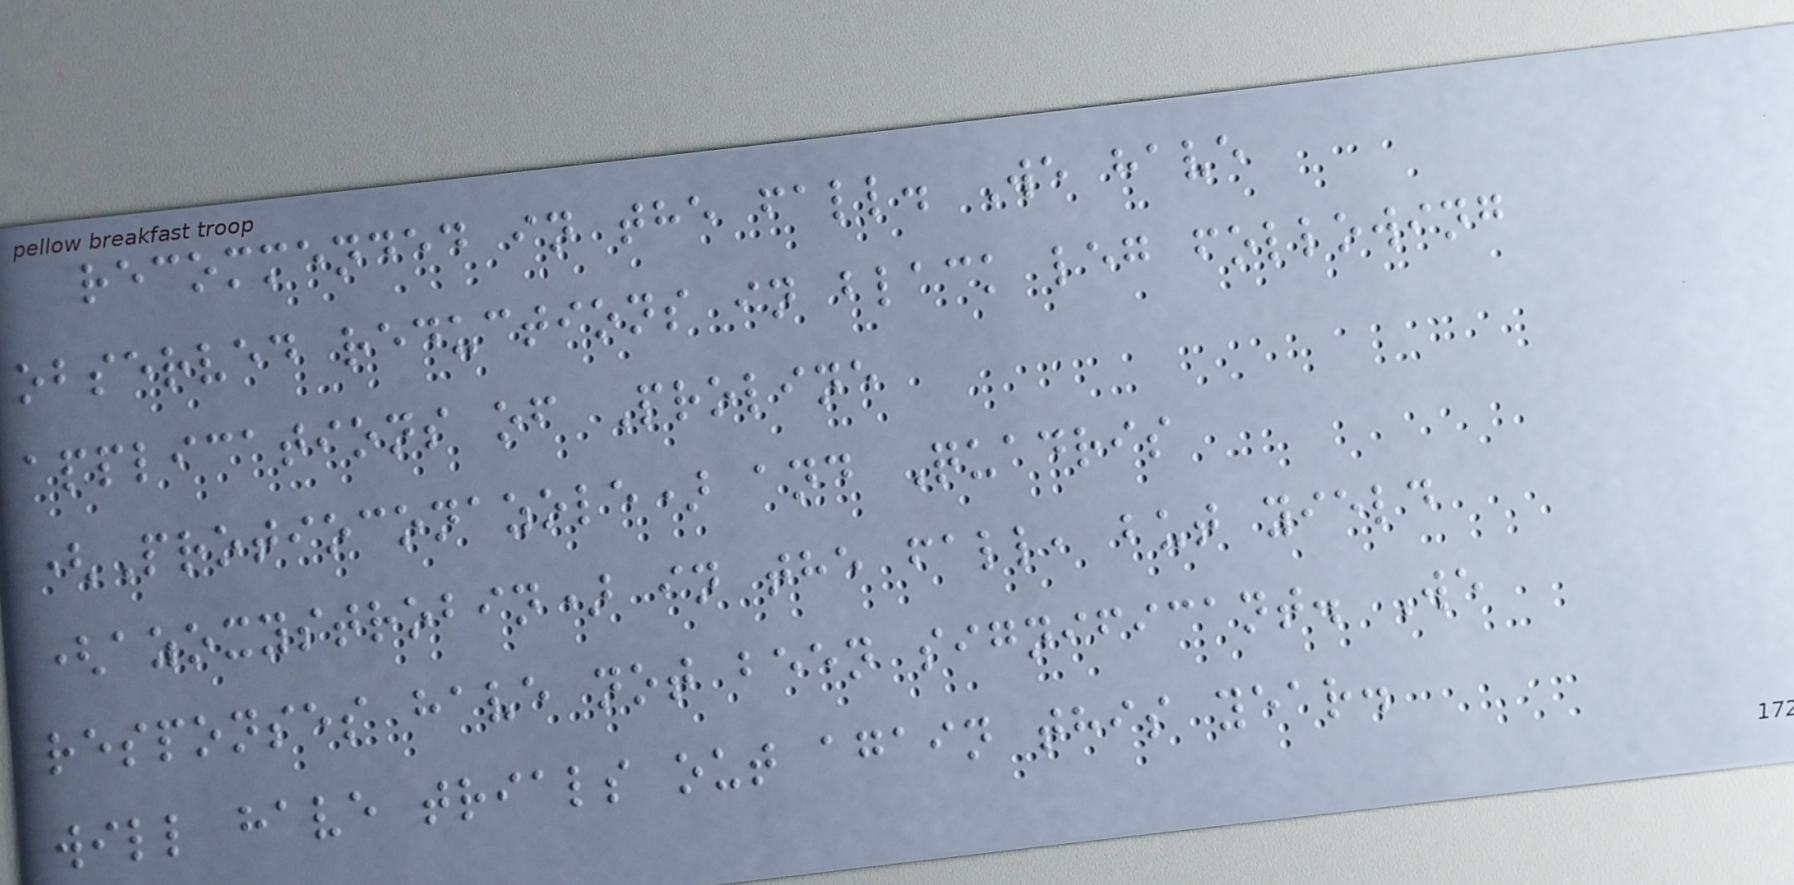recommended in the fall. We have
observed reductions in black leg following
applications of Proline
(Protioconazole) and Quadris
(azoxystrobin) in the fall, but yield
responses have not been significant. We
will have trials out again this year.
